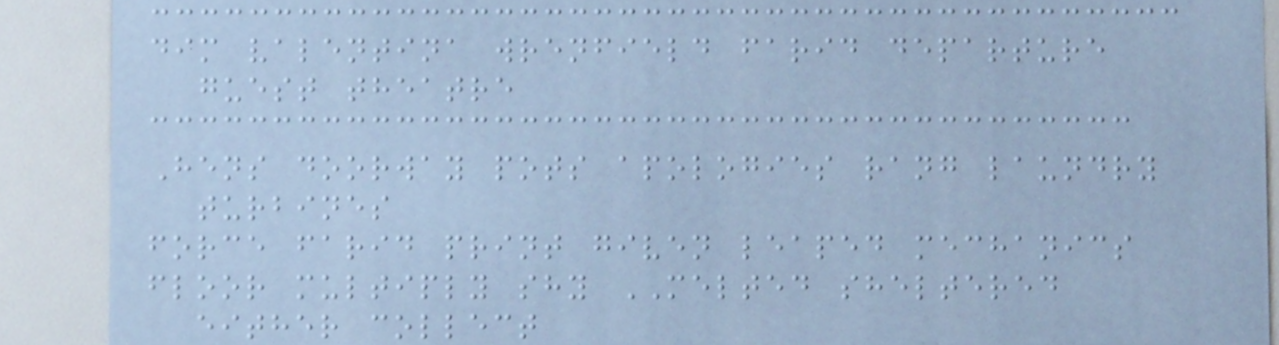dim valentina wrenfield farid departure
guest theatre
Hens doorway pots apologies rang laundry
turbines
force farid print given leaped mechanics
floor multiply shy MELTED sheltered
either collect
